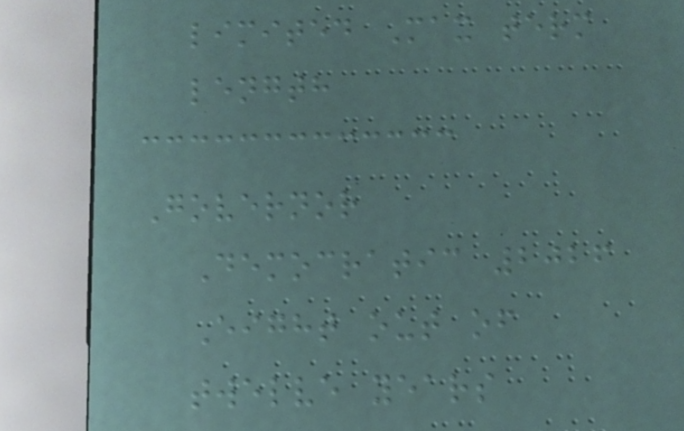limited Max term
length
Governor
Democratic 2026
Eight out of
twelve years
